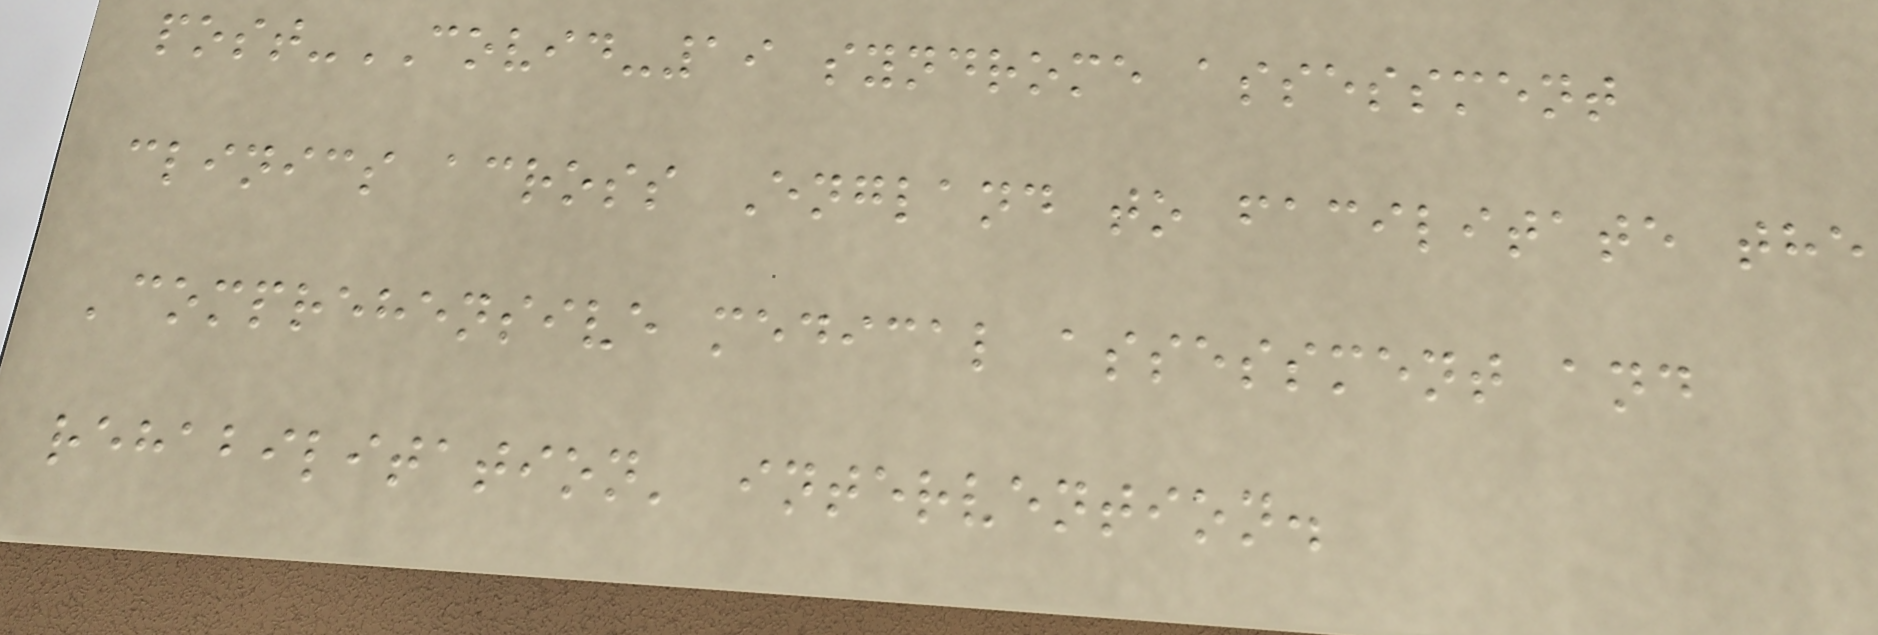post-COVID-19 syndrome assessment
clinics across England to facilitate the
'comprehensive medical assessment and
rehabilitation' intervention.
